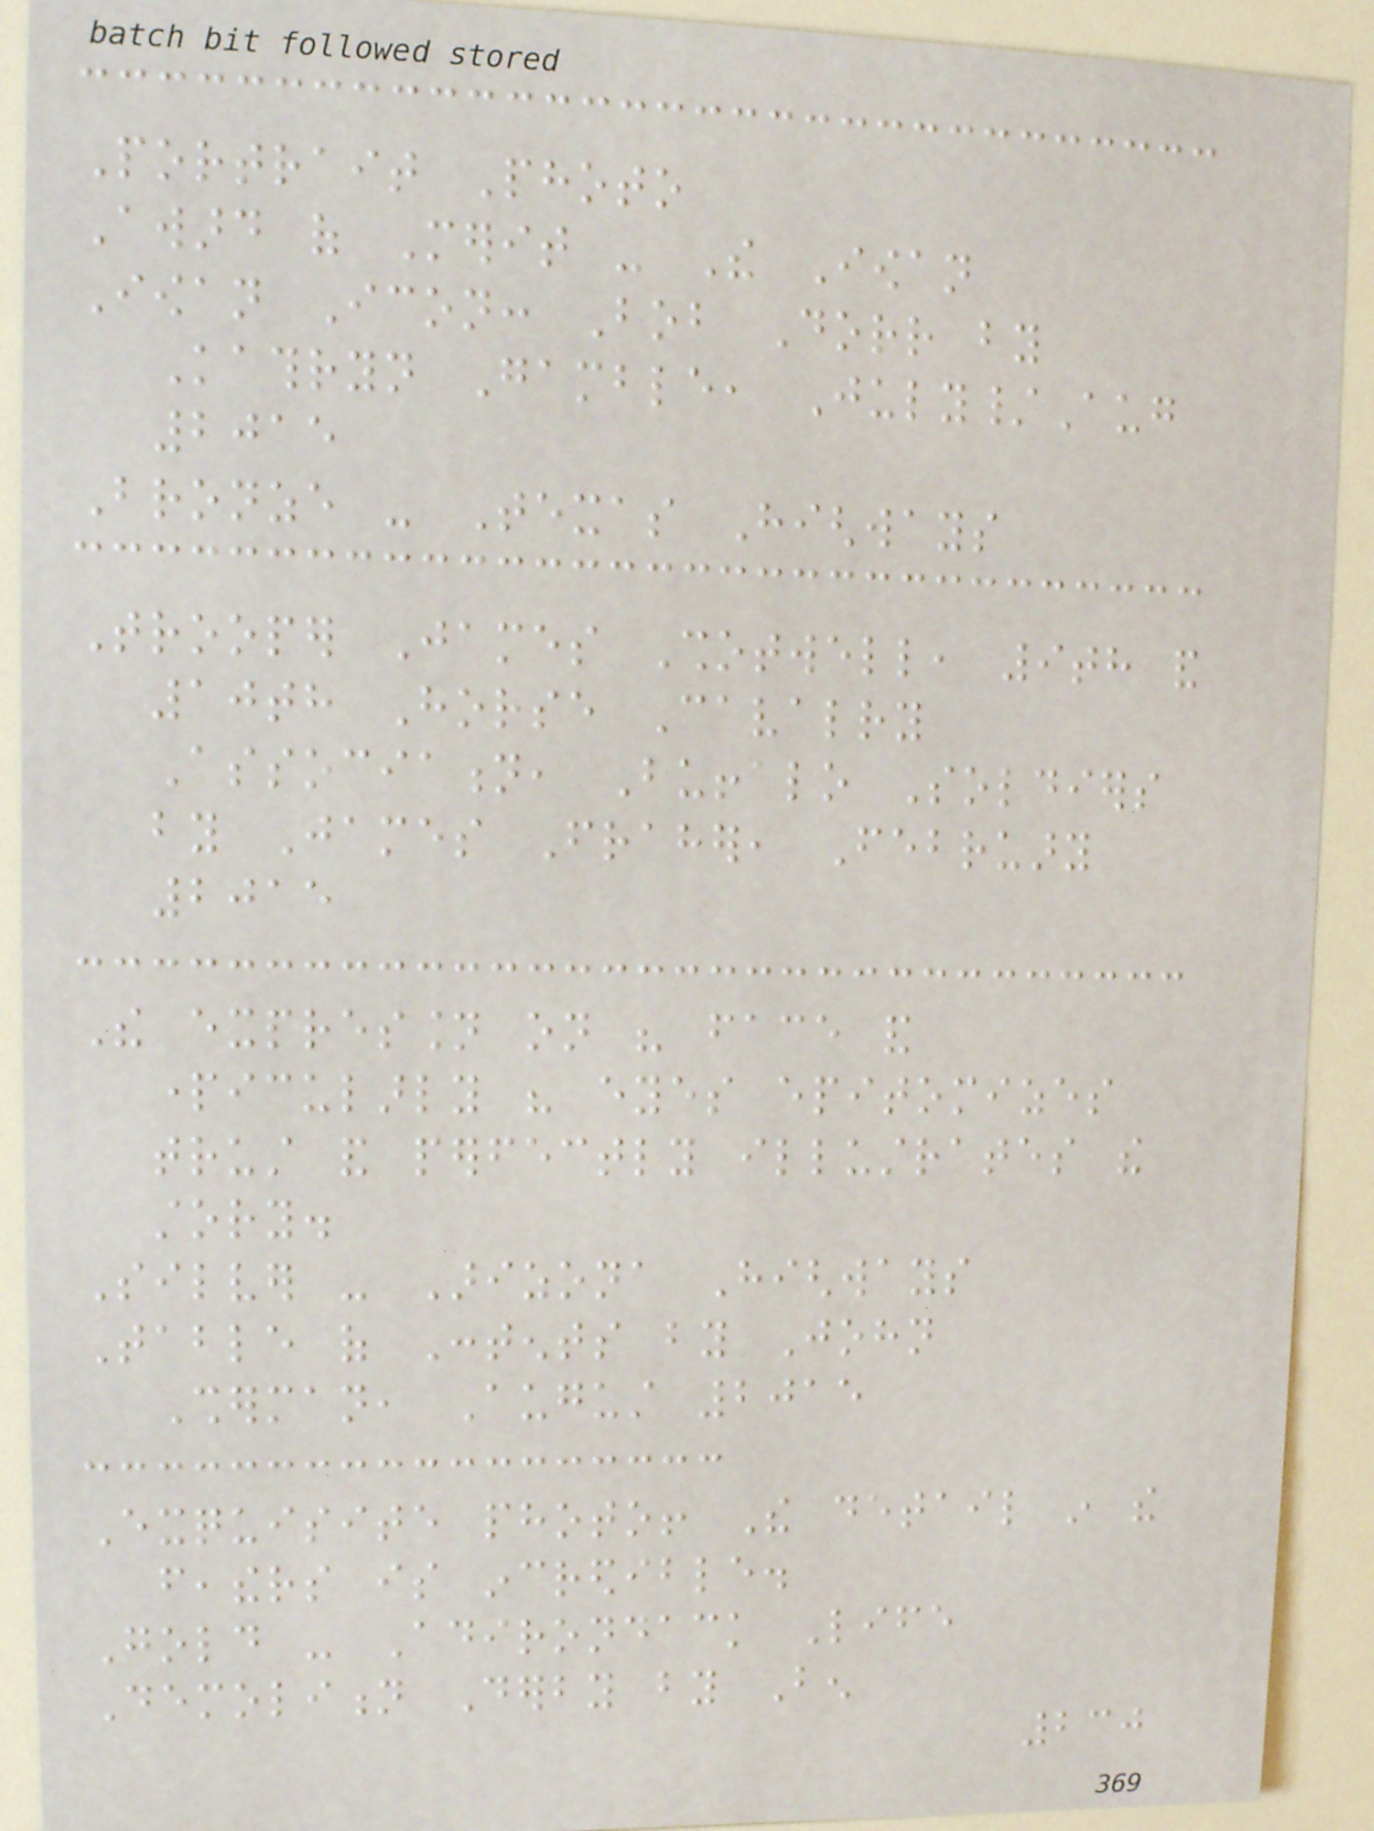Portrait Photo
Award of Merit - The Iowan
Iowan Icon: Bob Dorr by
Kathryn Gamble, July/Aug
2015
Bronze - Texas Highways
Trooper James Shotwell, 9th and
10th Horse Cavalry
Association, Buffalo Soldiers
by James Fraher, February
2015
The expression on his face and
particularly his eyes epitomizes
trust and perfectly illustrates the
story.
Silver - Arizona Highways
Table of Contents by John
Sherman, August 2015
Exquisite photo! The detail in the
feathers is incredible.
Gold - Adirondack Life
Demolition Derby by Ben
230
